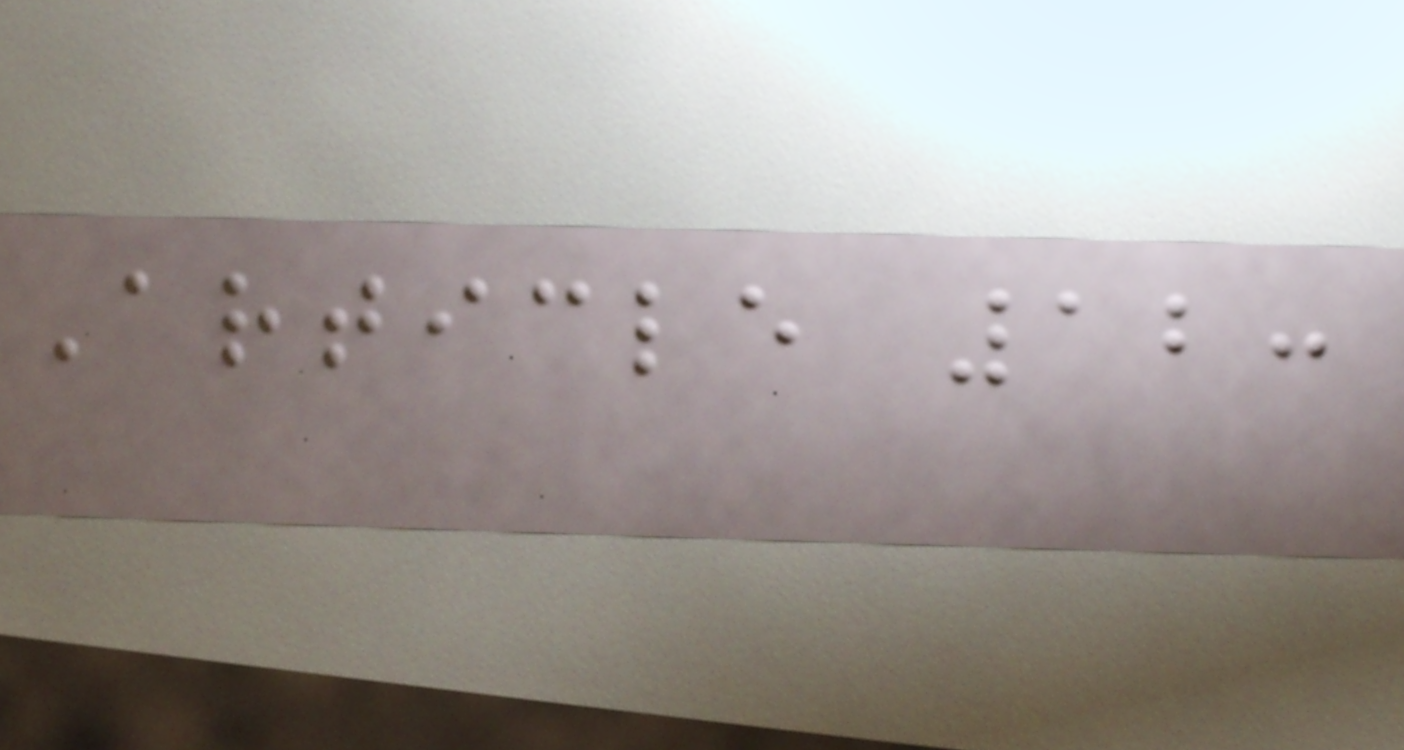Article 12:
